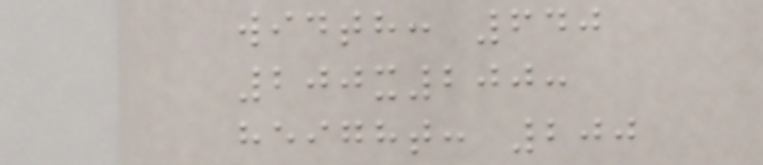width: 640
200x200:
height: 200
